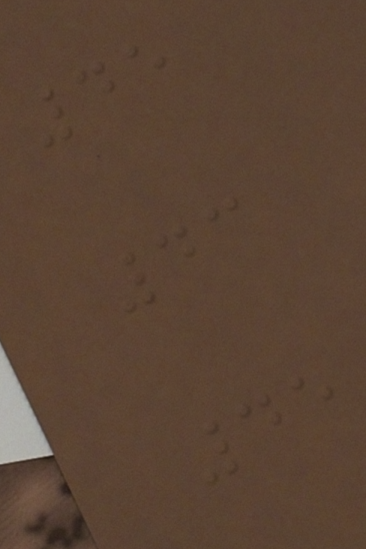45
43
45
